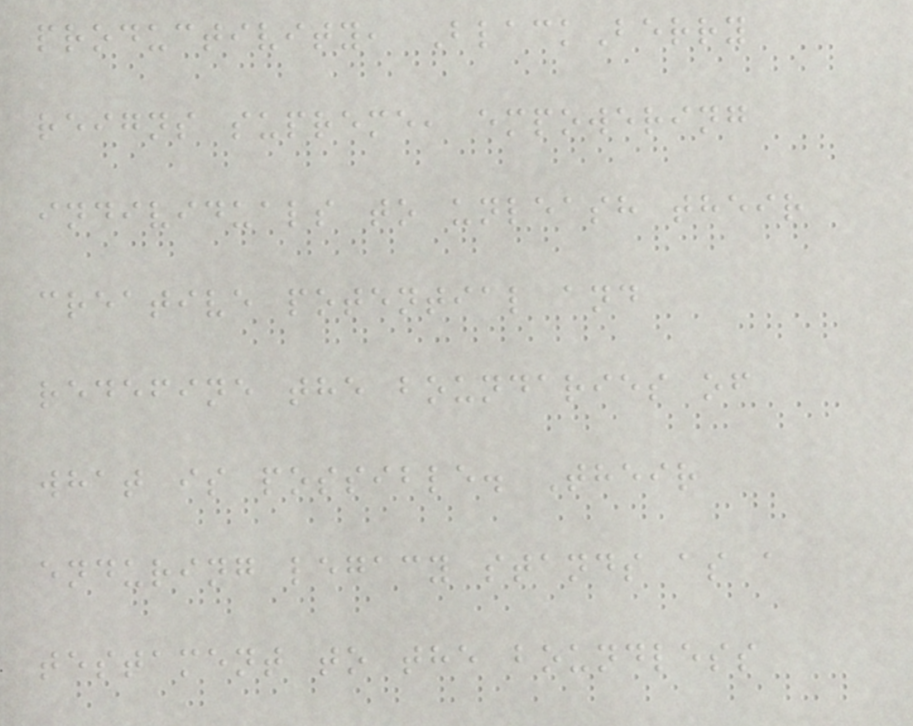productivity, BlackBerry
reigns supreme, empowering
individuals to unleash their
creative potential and
redefine the boundaries of
what is possible. Their
enduring legacy stands as a
testament to the boundless
